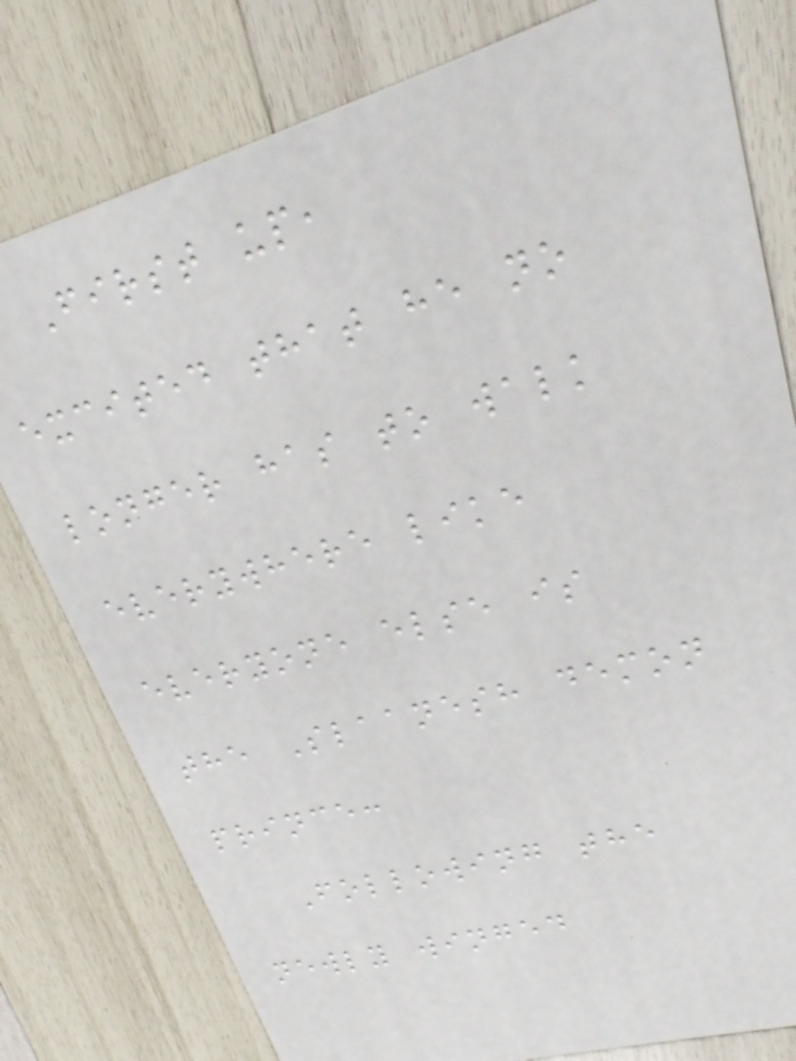First up,
excited that he no
longer has to walk
everywhere like
everyone else is
the Slaanesh demon
prince:
Following the
newly winged
